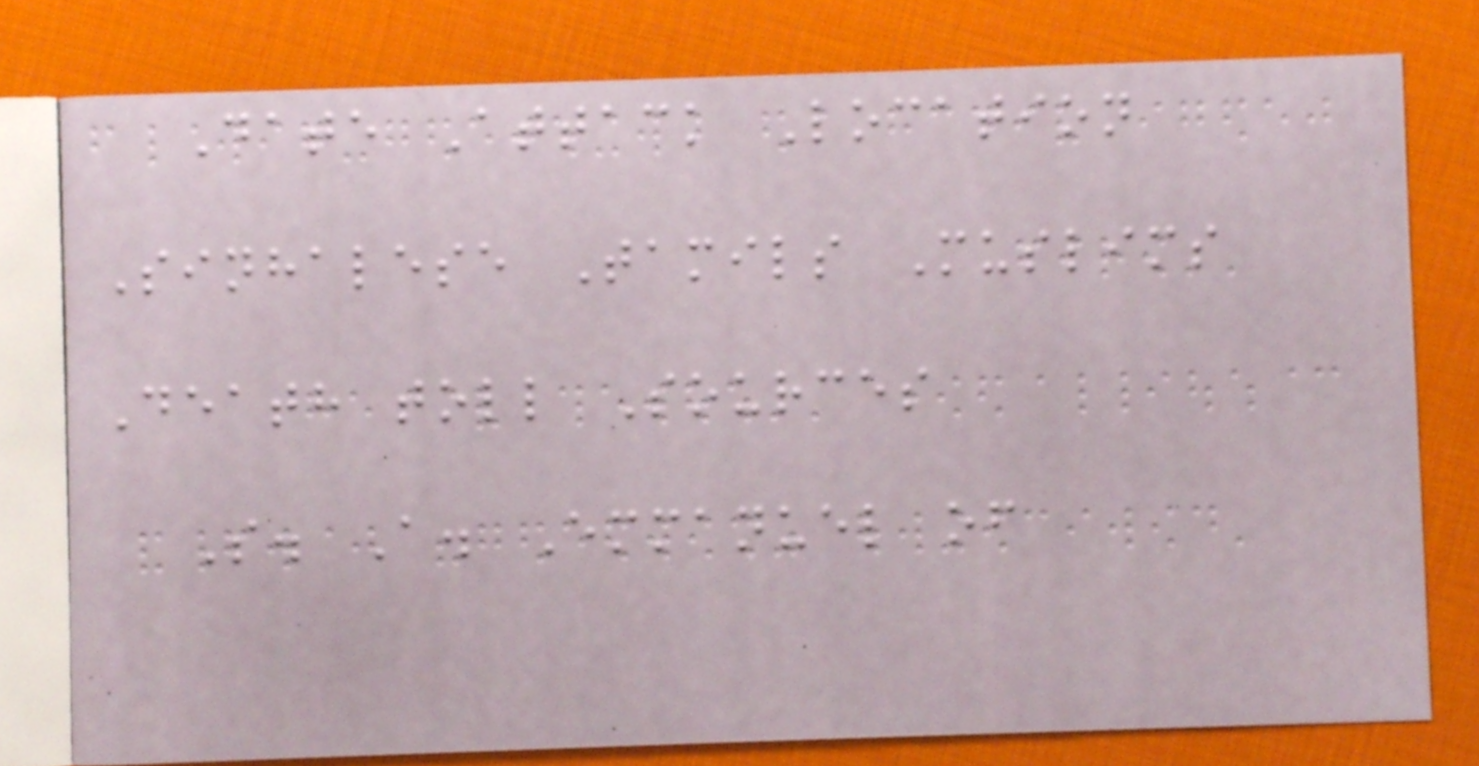Date Attack Location
Sinhalese Tamils Muslims
Death toll Sources
S. A. Emmanuel of
